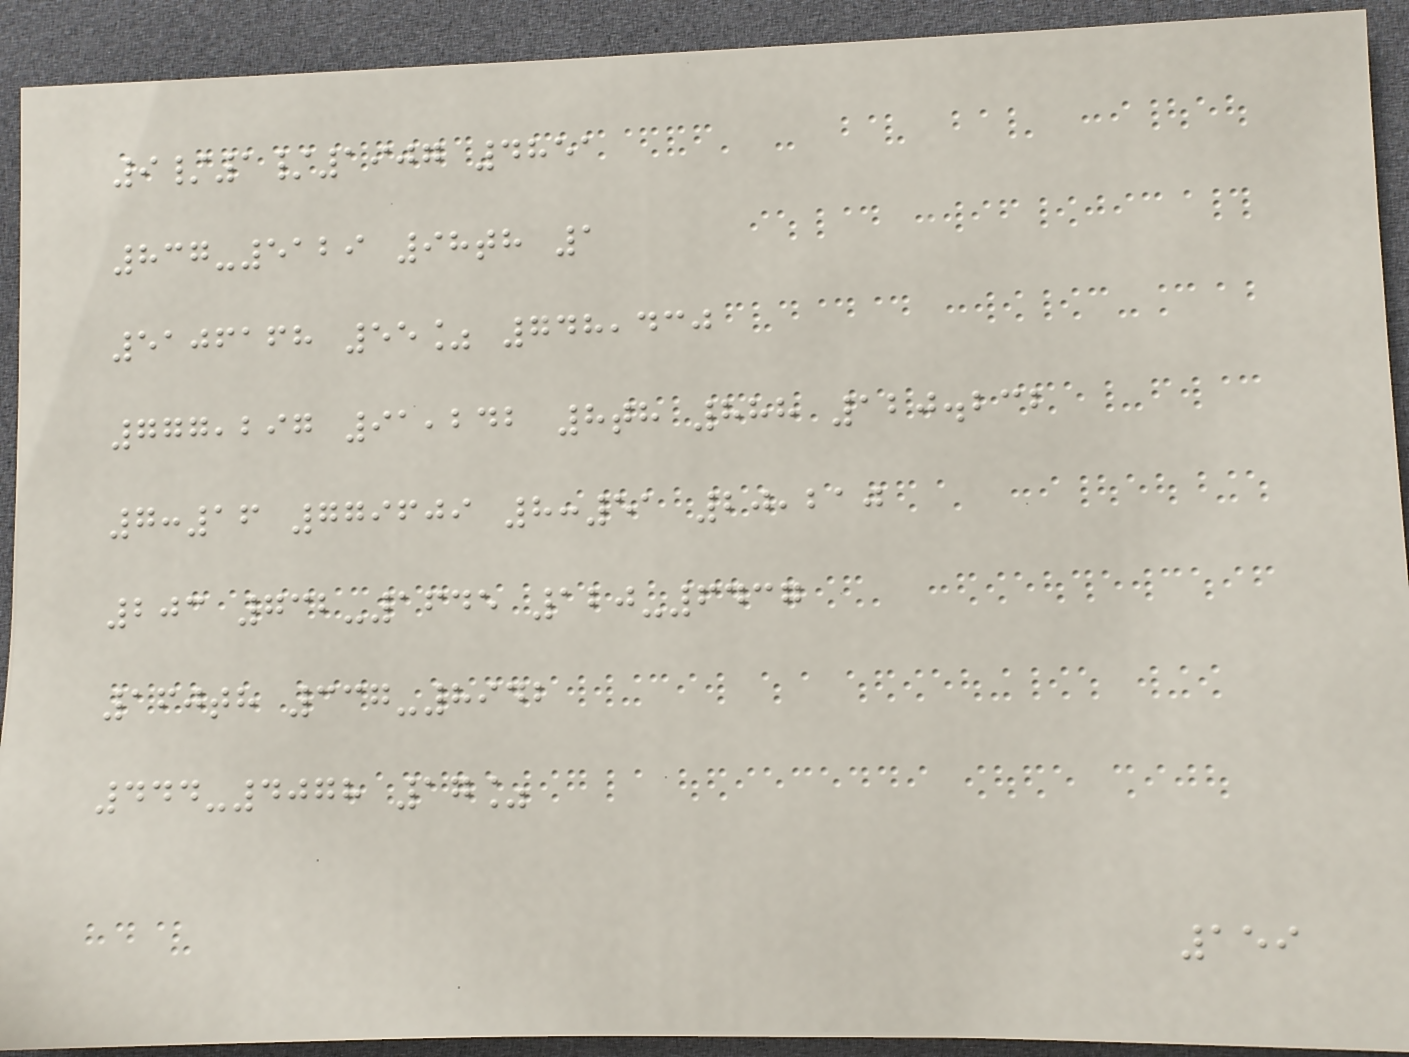9/1/1907 4851
837-5129 98th 1
5106168 55% 748,430
777,297 91,242 8th 888 120.232
7:16 779609 8:51 20,210
203 732-1645 120-6437
160th 337-8942
444-4078 17%
159
